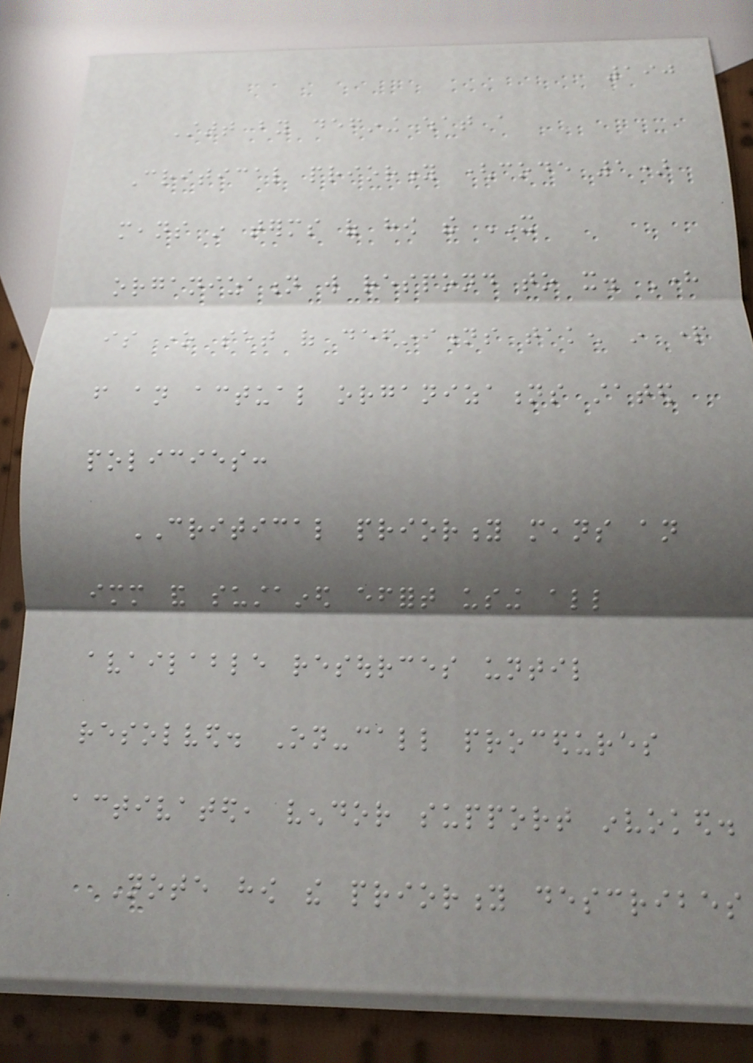190
Start by defining what a
Critical priority (code 1)
means in terms of how the IT
organization will respond to it. Here
is one set of definitions taken in part
from an actual organizations stated
policies:
CRITICAL priority means an
immediate and sustained effort using all
available resources until
resolved. On-call procedures
activated, vendor support invoked.
Note how the priority describes
